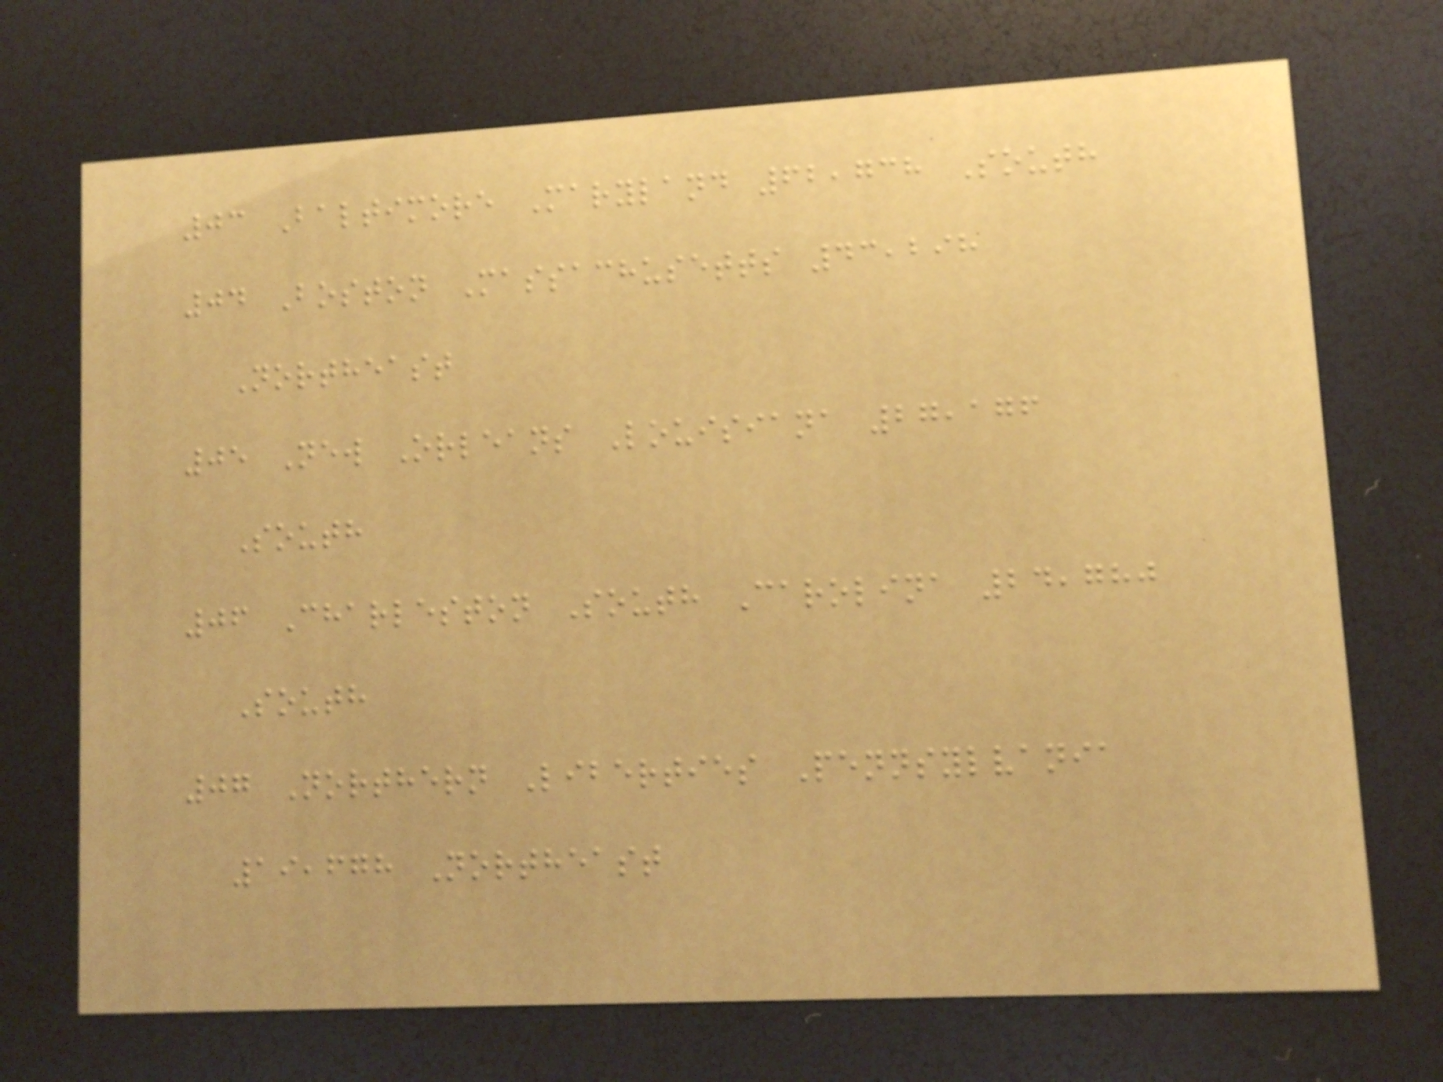03 Baltimore Maryland 62,738 South
04 Boston Massachusetts 43,298
Northeast
05 New Orleans Louisiana 27,176
South
06 Charleston South Carolina 24,780
South
07 Northern Liberties Pennsylvania
19,678 Northeast
